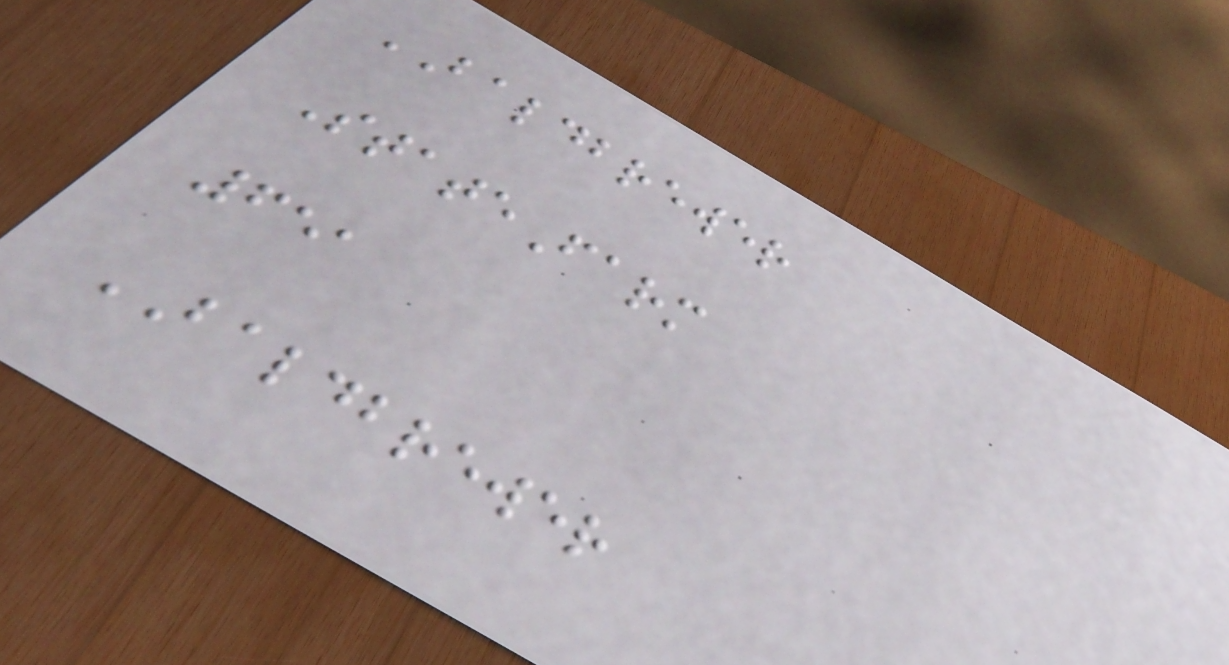BALDBREWER
StateFarm
651
BALDBREWER
